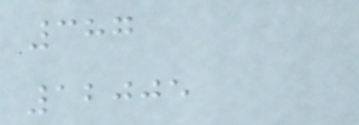387
12005
